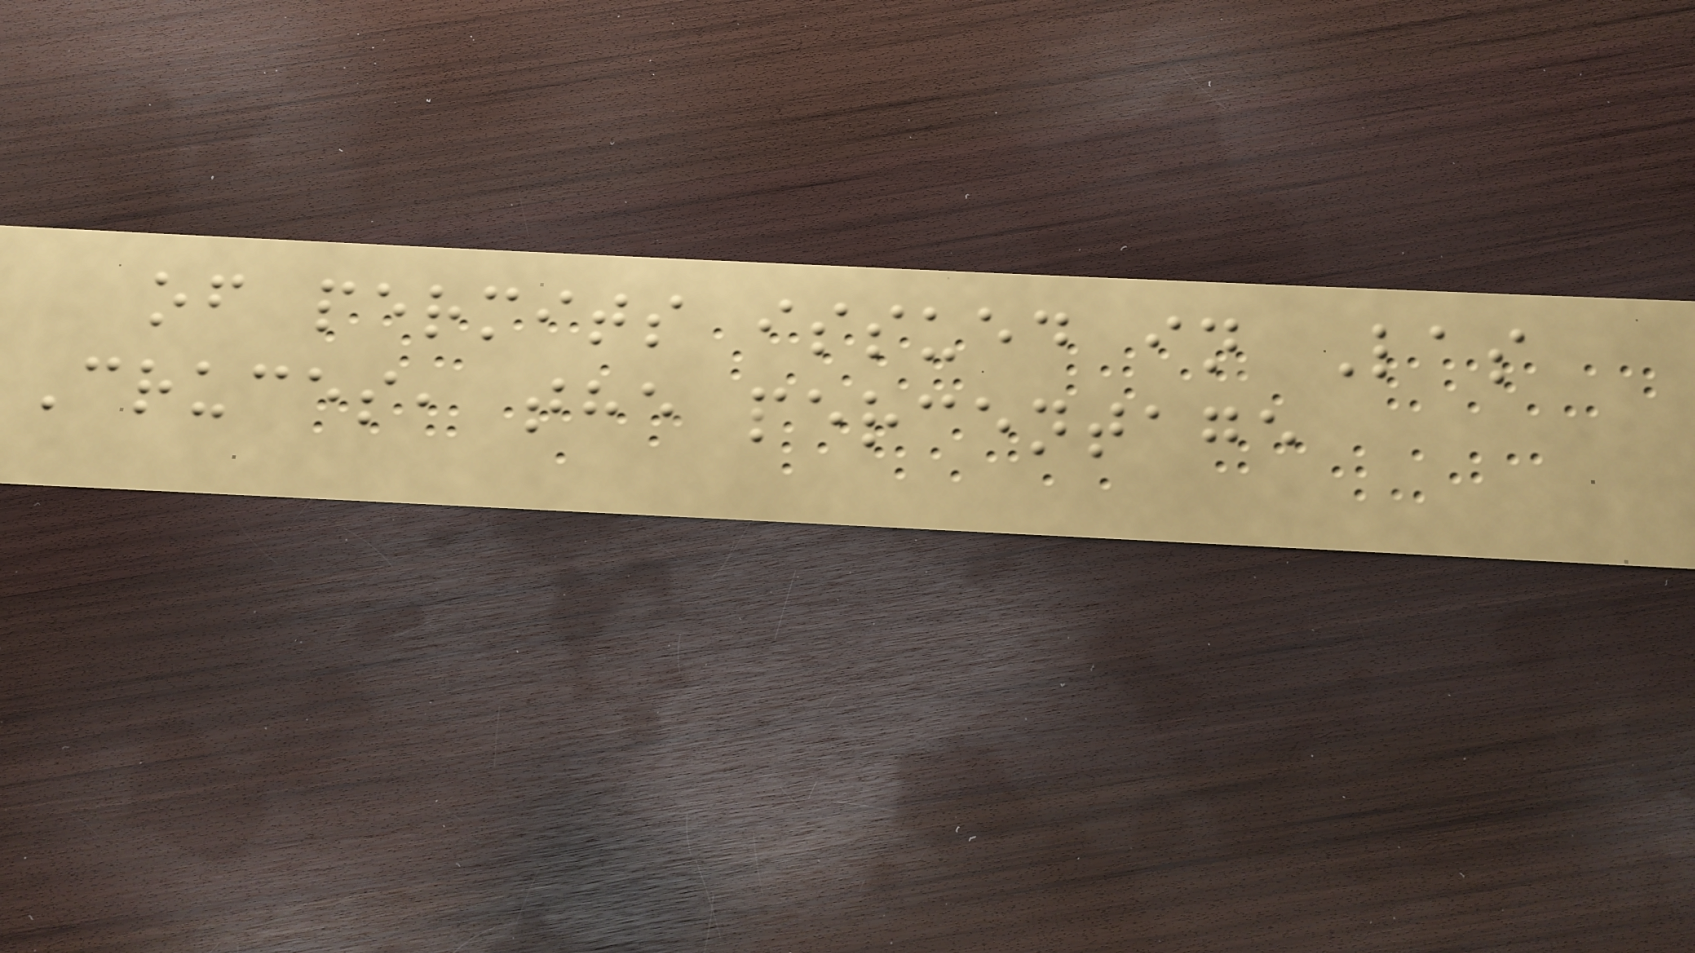of permits issued in Las
Cruces, the percentage
